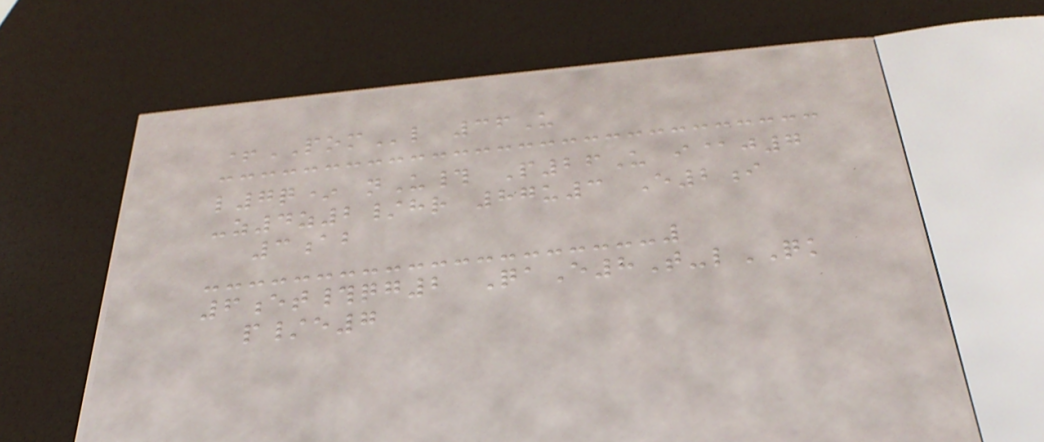+POMl 36U
l7q* nU# P26U i@j7
-z4z2/hr 87u3 E2i
3ab
6et#qg2 QaE8T-lQK
p/e7
